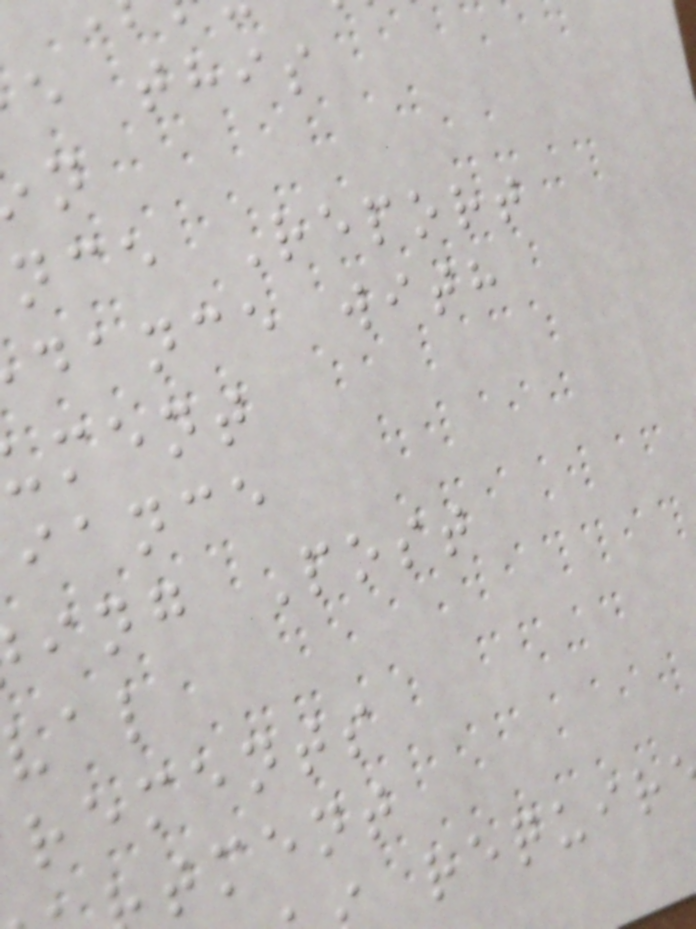e this
nce Report
dance with
ment
iance
ing Post
rements
tment
requir
